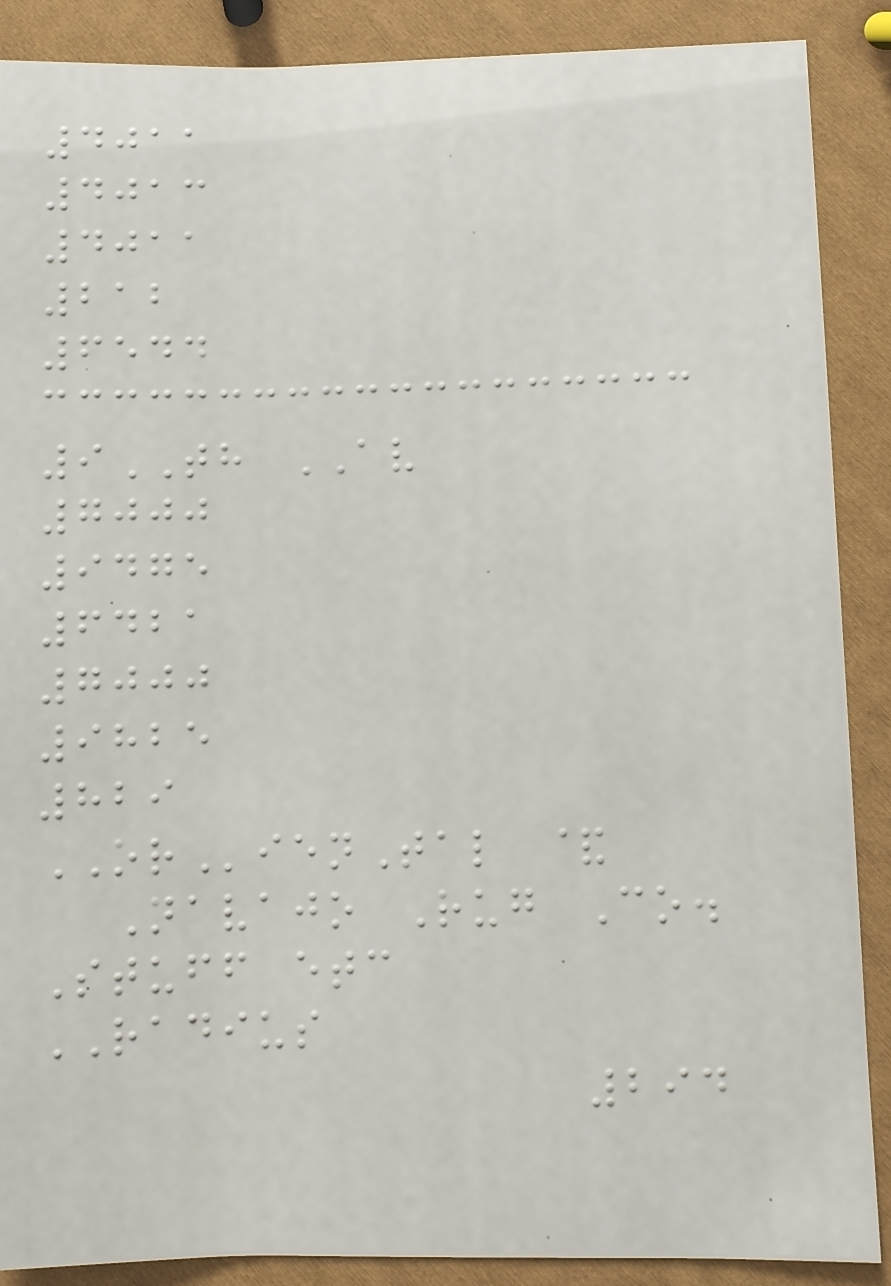4011
4013
4011
212
6544
9TH AV
7000
9475
6421
7000
9825
829
ORienTal &
Navajo Rug Co.
Stuff etc
RADIUS
294
